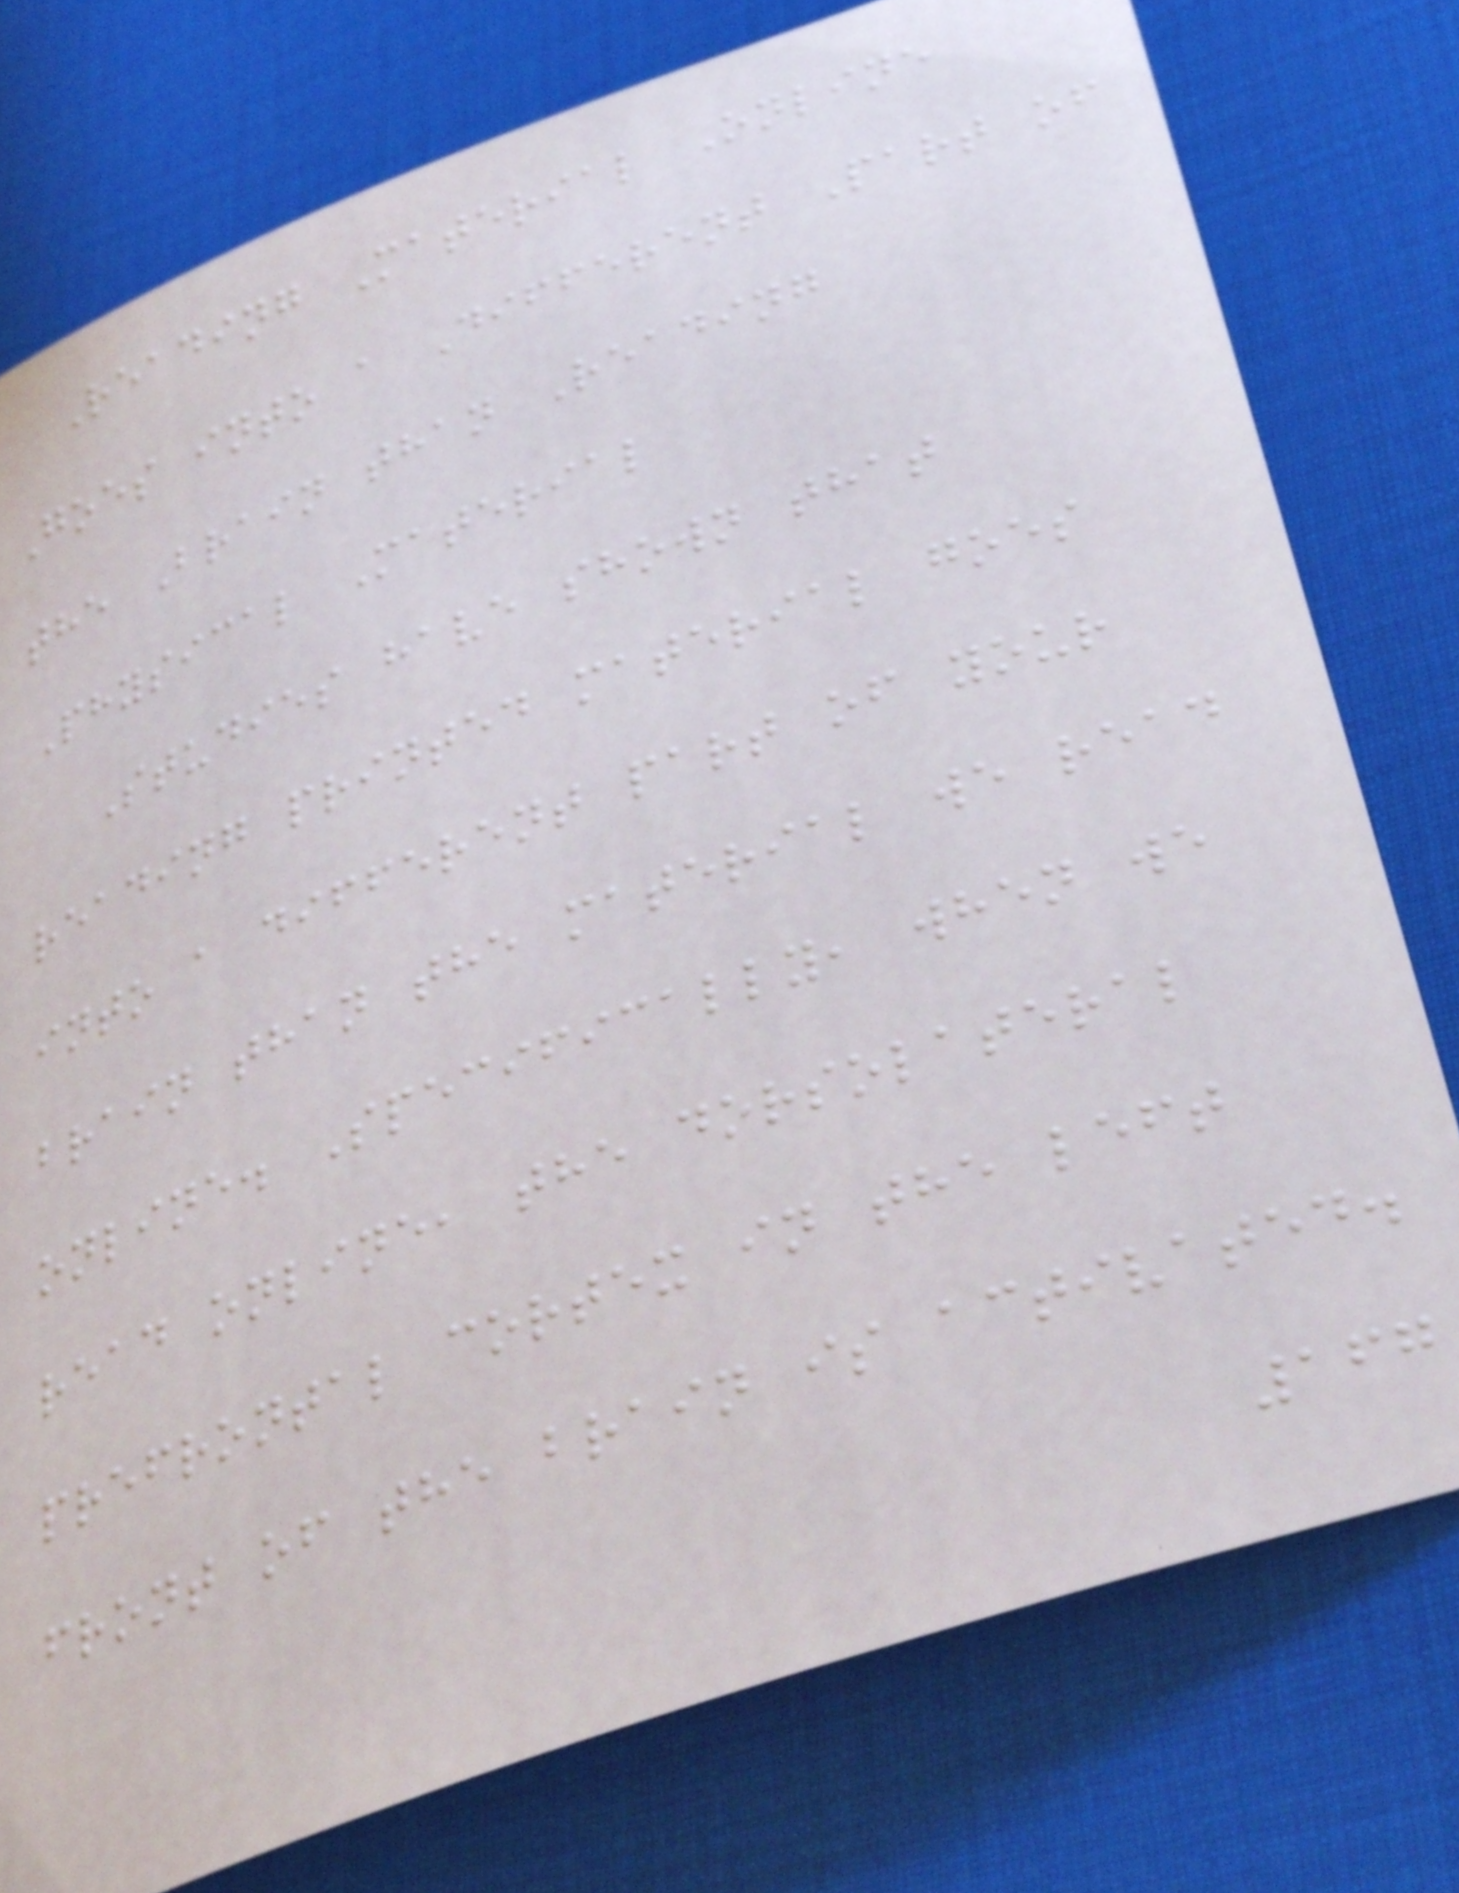Reading Material Online
Goes into a Different Part of
the Brain than Reading
Physical Material
Studies have shown that
reading printed material goes
into a different part of your
brain than the material we read
online. Specifically, when we
read online, the dorsolateral
prefrontal cortex in the left
front of the brain is activated.
167
